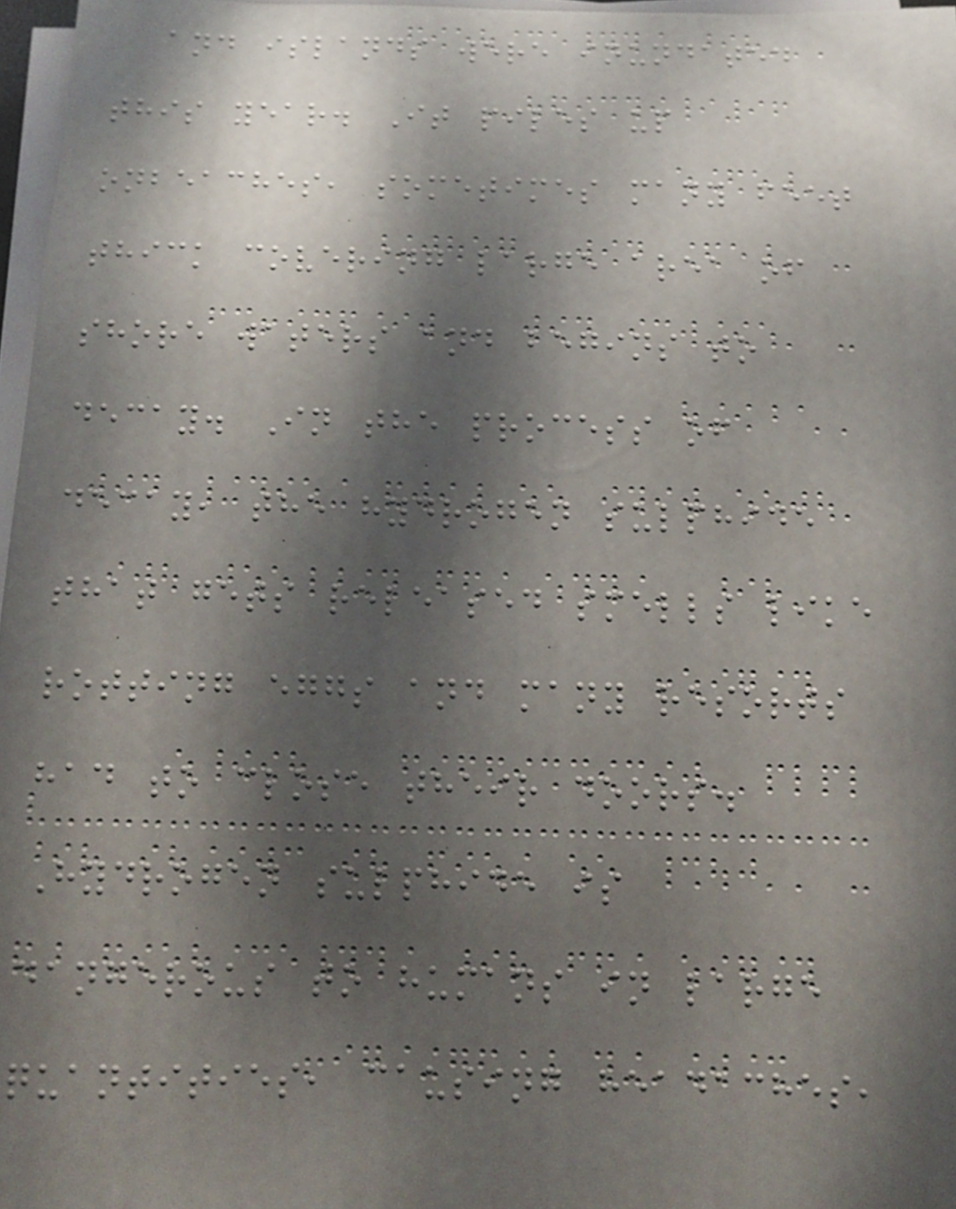and islands were inundated
this year. It piles up
onbeaches, sometimes many feet
thick covering large area of
shore waters and begins to
decay. In the process of
decay, the hydrogen sulphide
that gets released smells like
rotting eggs and many resorts
had to close their doors.
Hydrogen sulphide is
dangerous to humans in large
quantities, causing headaches,
